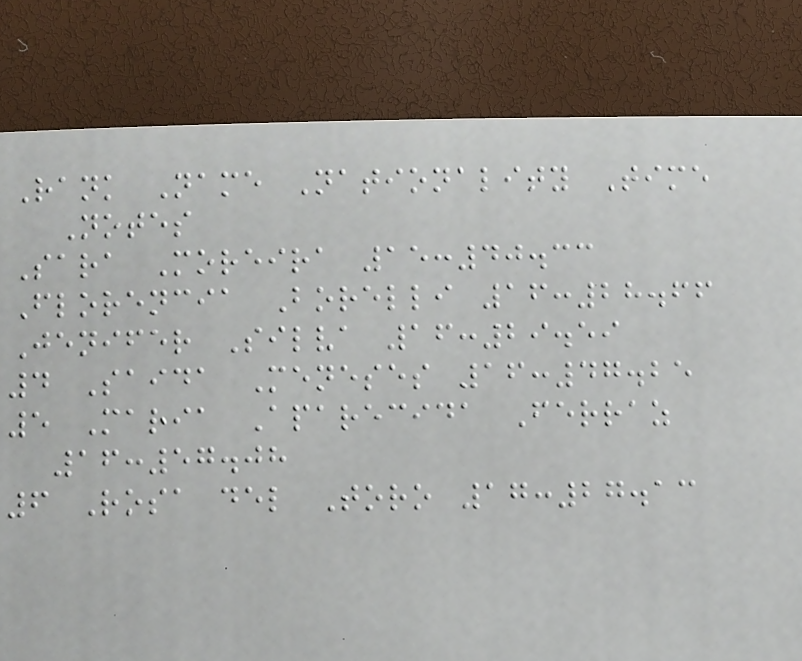Rank Name Nationality Time
Notes
Sara Moreira 15:40.33
Florencia Borelli 16:28.66
Jenifer Silva 16:29.59
4 Saida Meneses 16:47.25
5 Maria Aparecida Ferraz
16:57.08
6 Rosa del Toro 17:27.13
